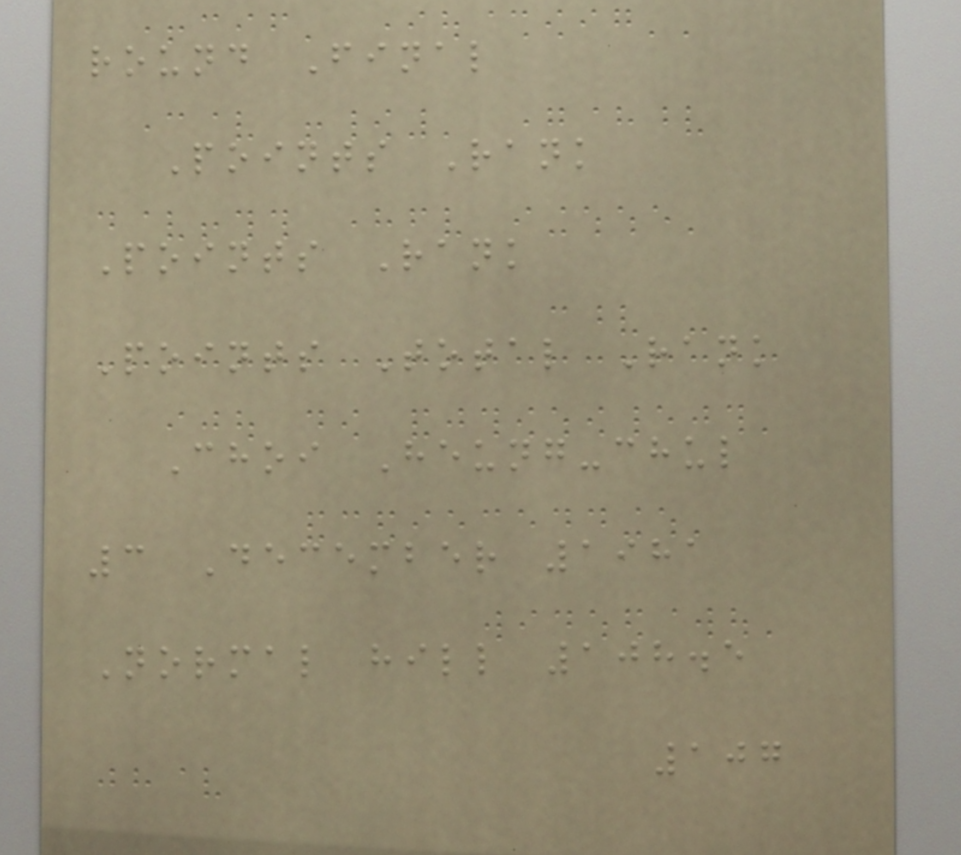round Final
Points Rank
Points Rank
Points Total Rank
Choi Heung-chul
3 December 1981
Normal hill 108.5
107
